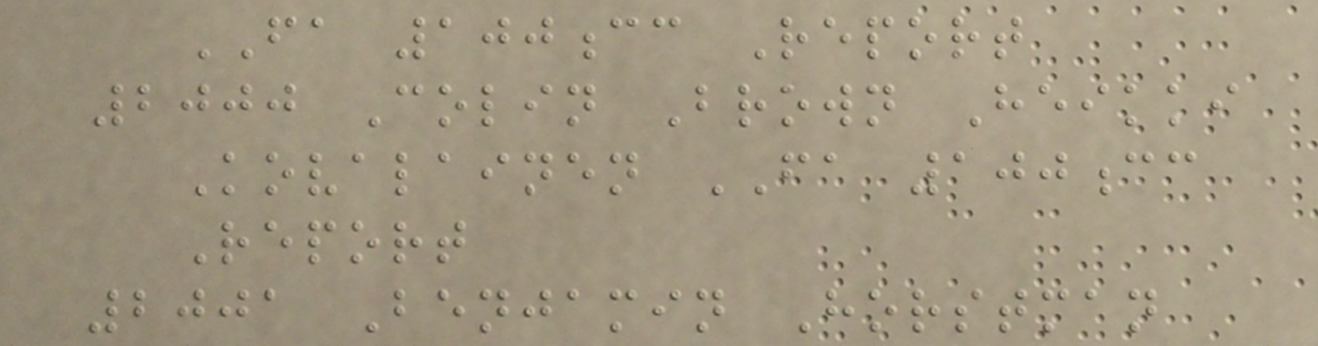FA 100cc Report
2000 Colin Brown Heikki
Kovalainen FA 100cc
Report
2001 Benjamin Horstman
